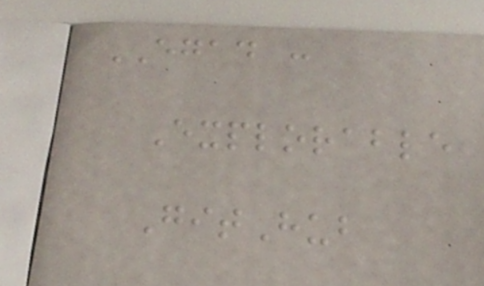EGAD :
Explorable
GitHub
